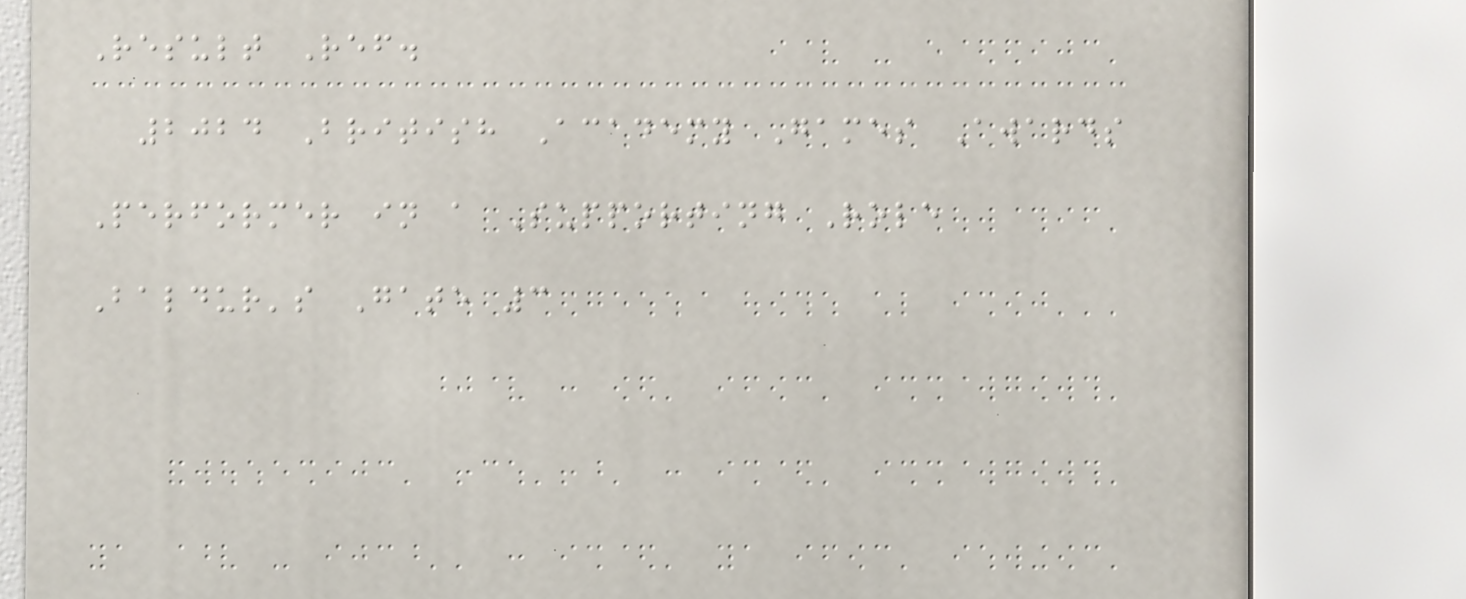Result Ref.
2024 British Academy Games Awards
Performer in a Supporting Role
Baldur's Gate 3
